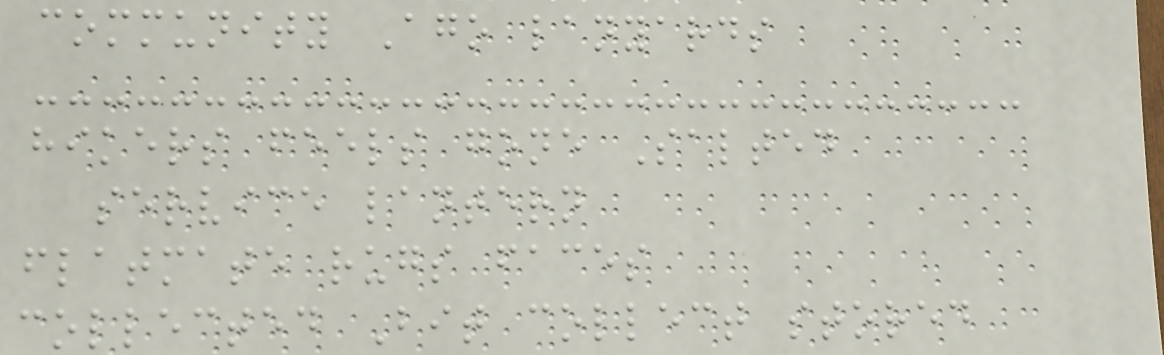community Ago lanyards
hikers feels gone Salted
service lantern
flatmate rugs faces
collected Bit collect stored
